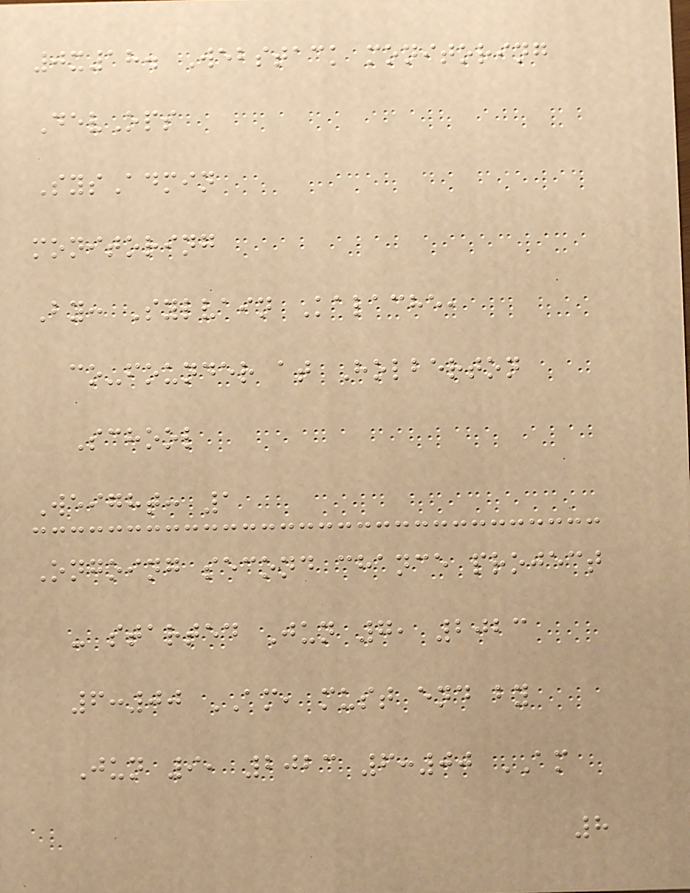0x18. Webstack monitoring
DevOps
SysAdmin
monitoring
By: Sylvain Kalache,
co-founder at Holberton
School
Weight: 1
Ongoing second chance project
- started Jun 7, 2023
6:00 AM, must end by
Jun 9, 2023 6:00 AM
8
